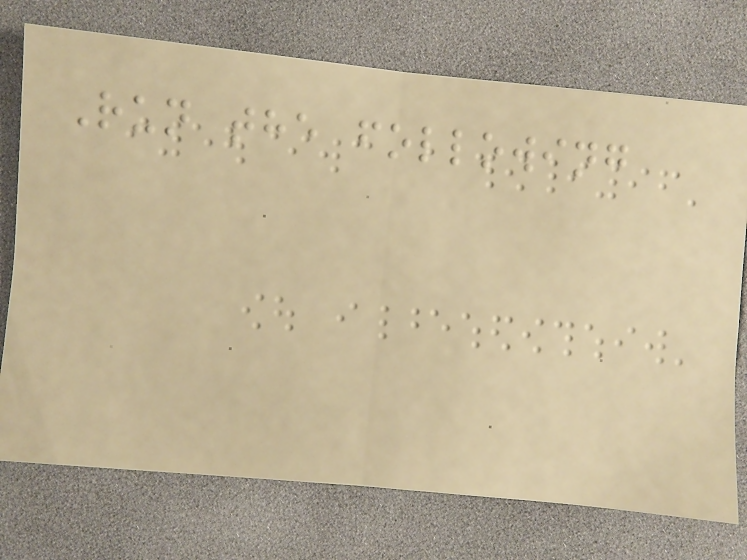Run the following
